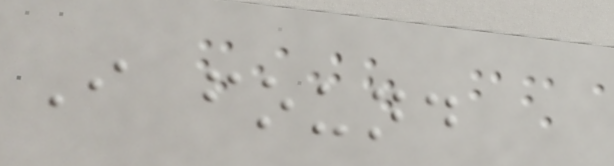I found
